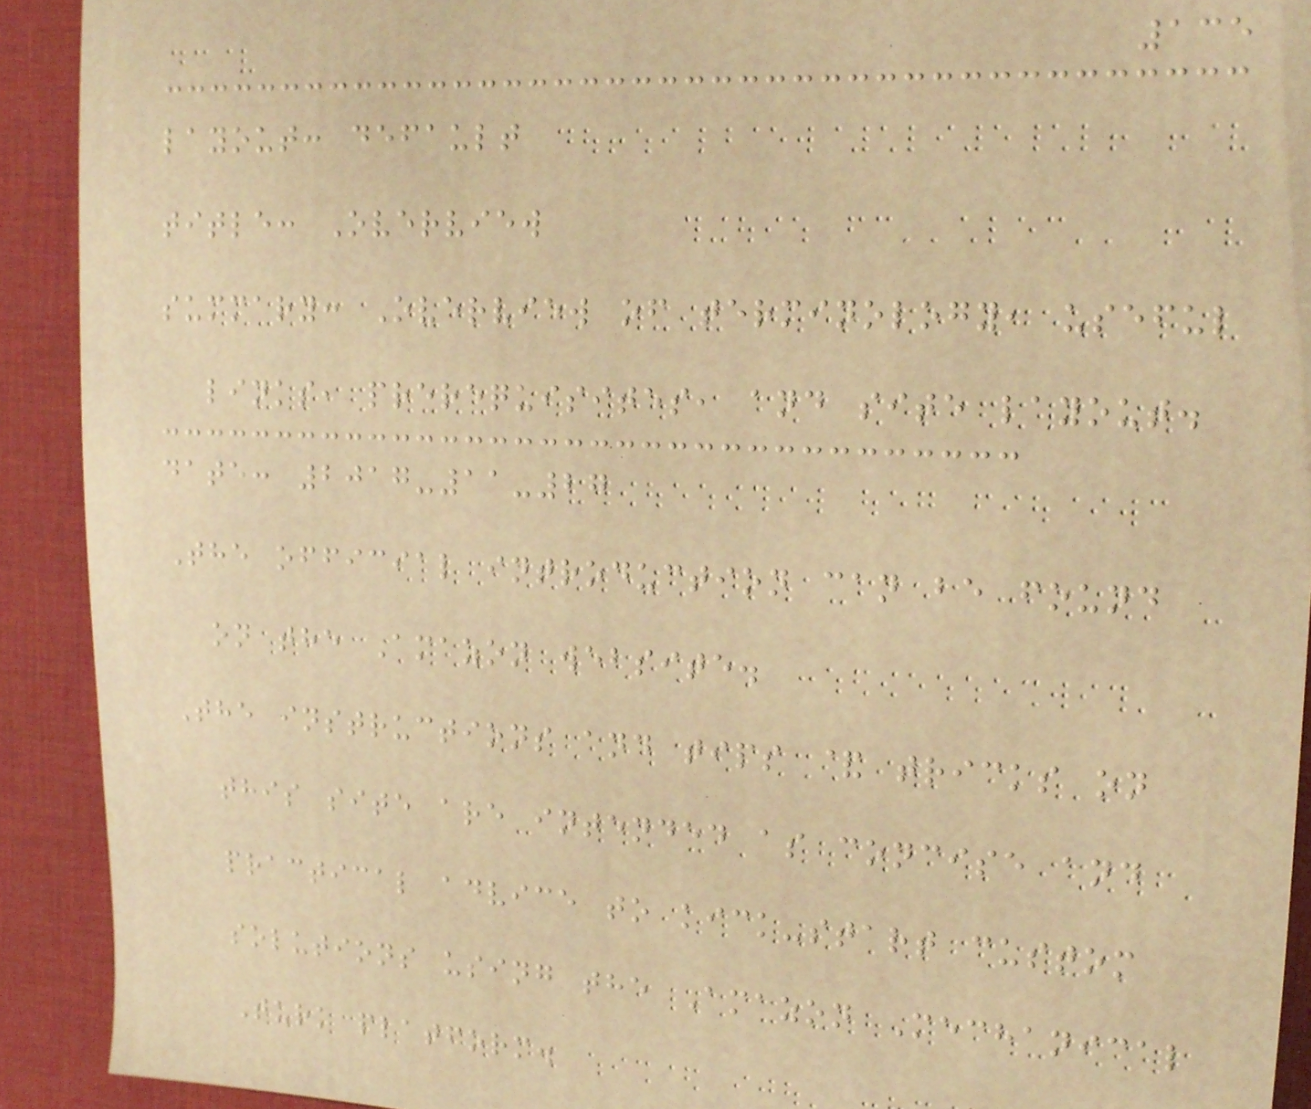135
layout: default
title: Overview
summary: Overview of terminology, useful
links, prerequisites, and site layout.
date: 2017-11-27
The official introduction can be found
on the Amazon website.
The instructions and tips & tricks on
this site are intended as concise and
practical advice to kick-start custom
solutions using the Amazon Mechanical
Turk platform.
